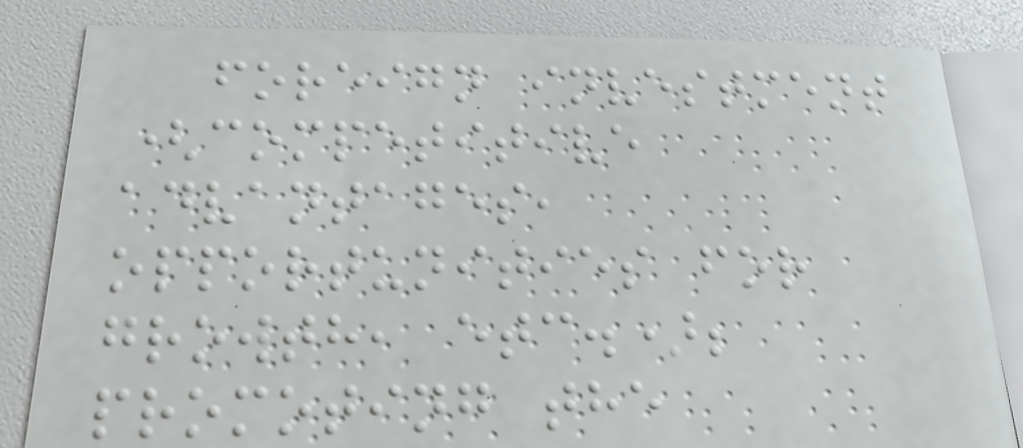foreign investment
(competitive
advantages,
opportunities for
growth, etc.);
promoting the
